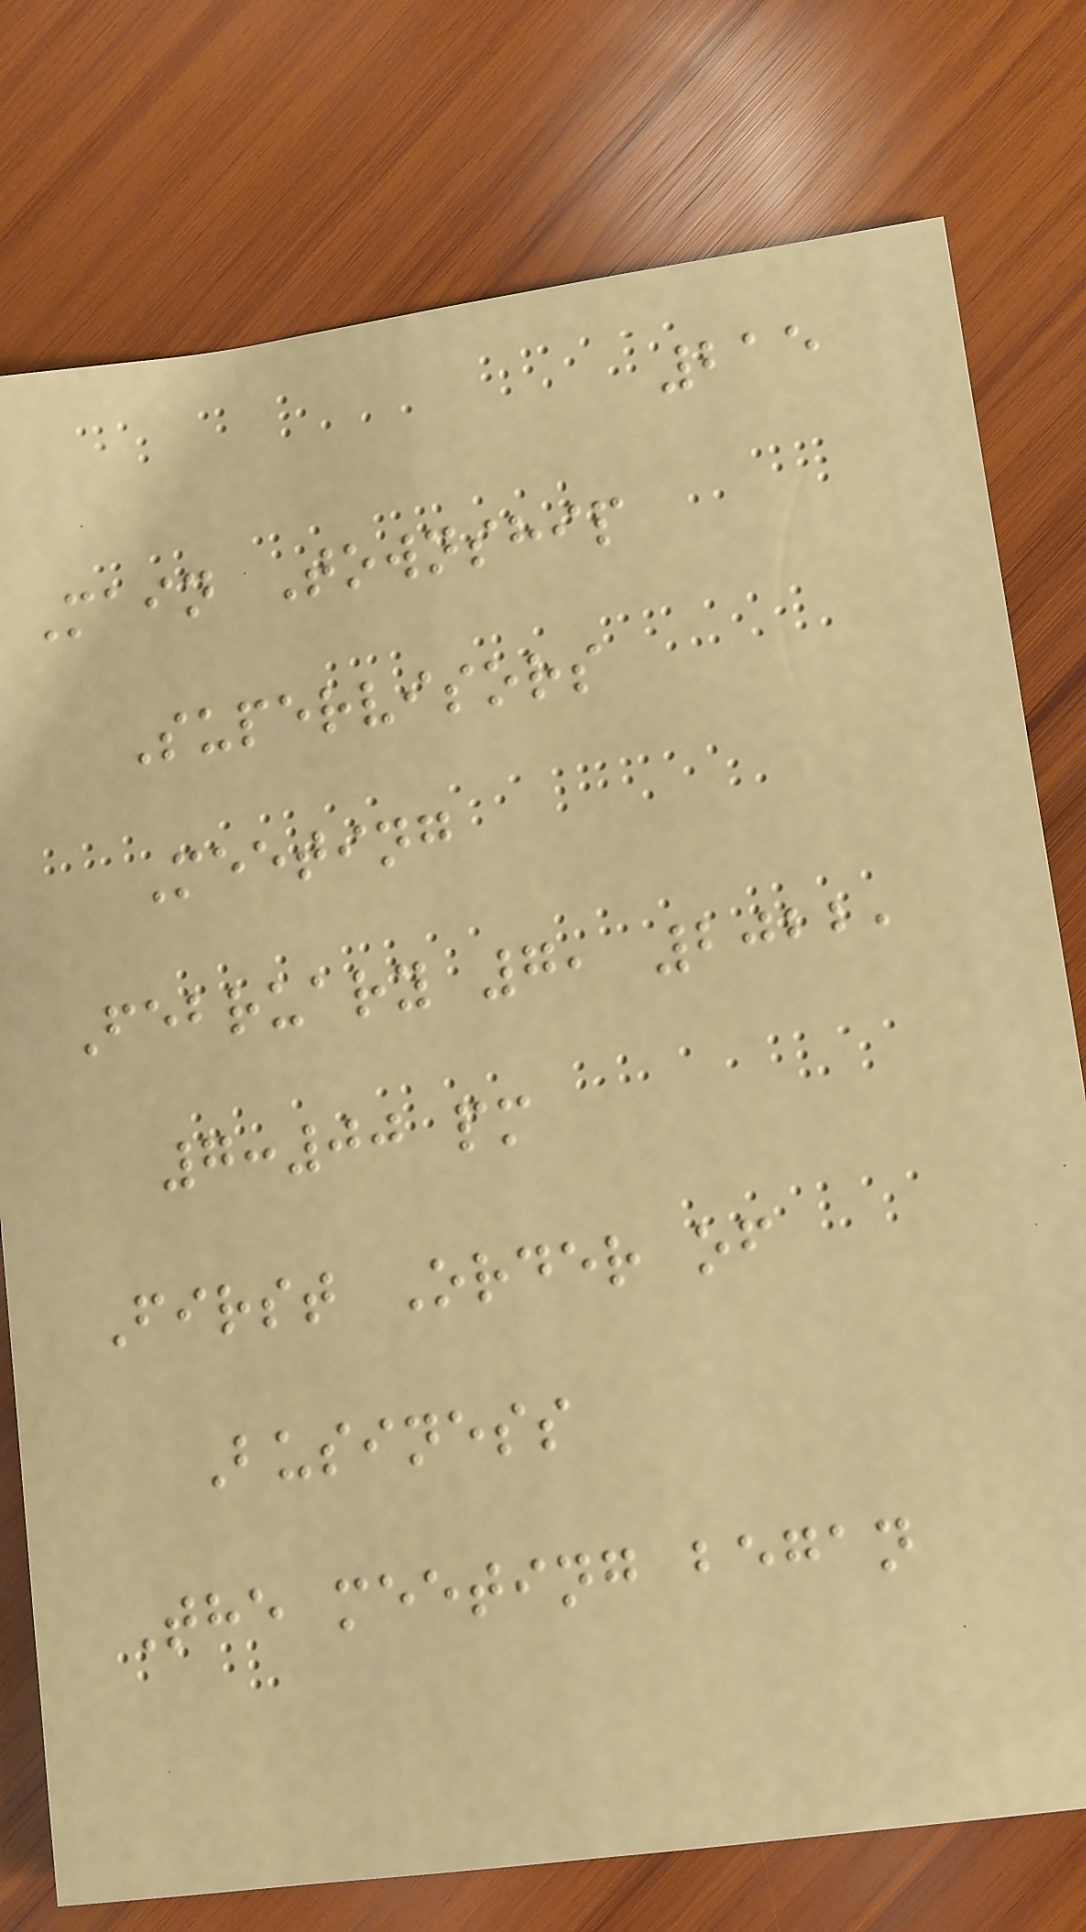215
Main Township
Supervisors
Meeting
February 7, 2022,
7:00 pm
First Order of
Business
The meeting began
